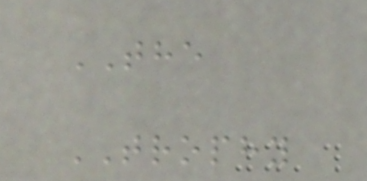THE
TROPHY
